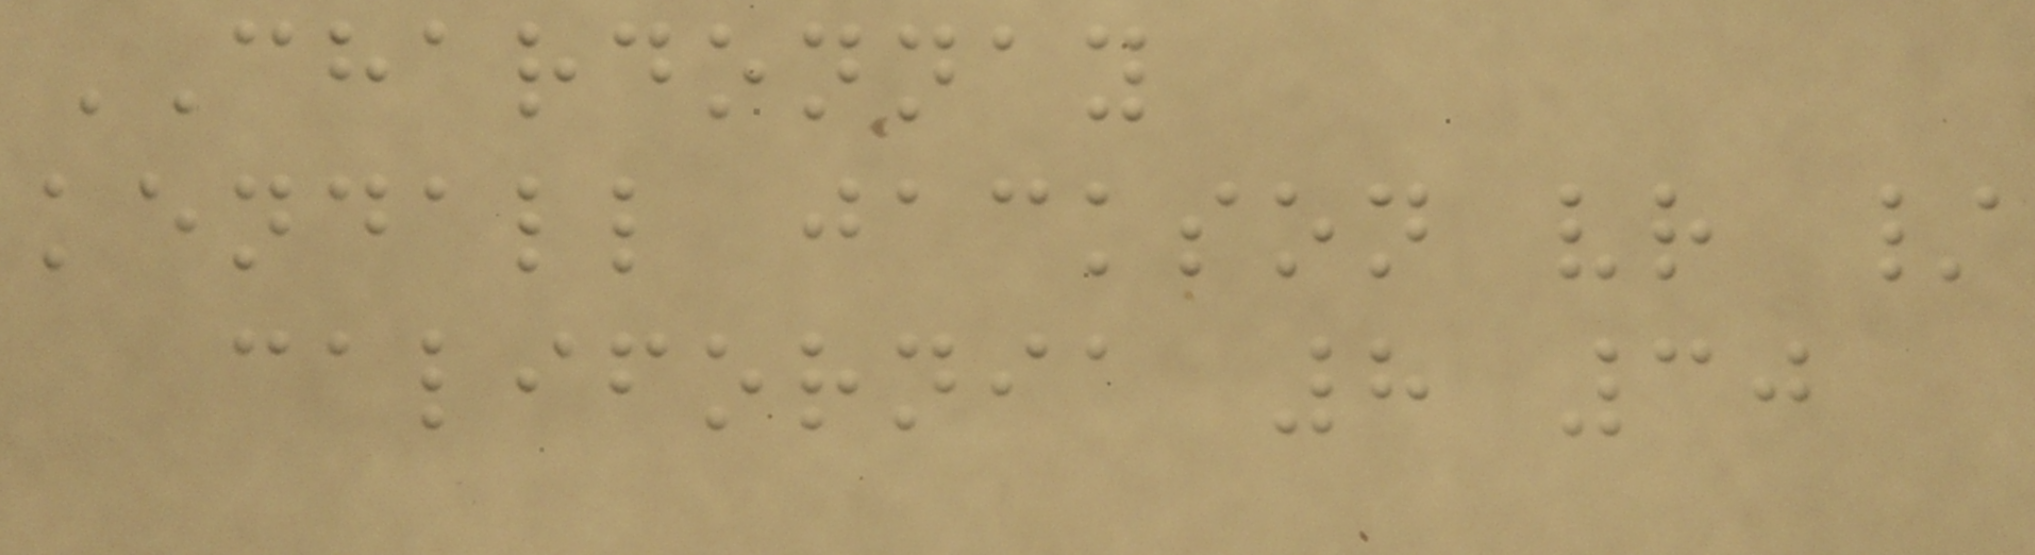CHARDONNAY
kendall jackson vr /
california 8 30
